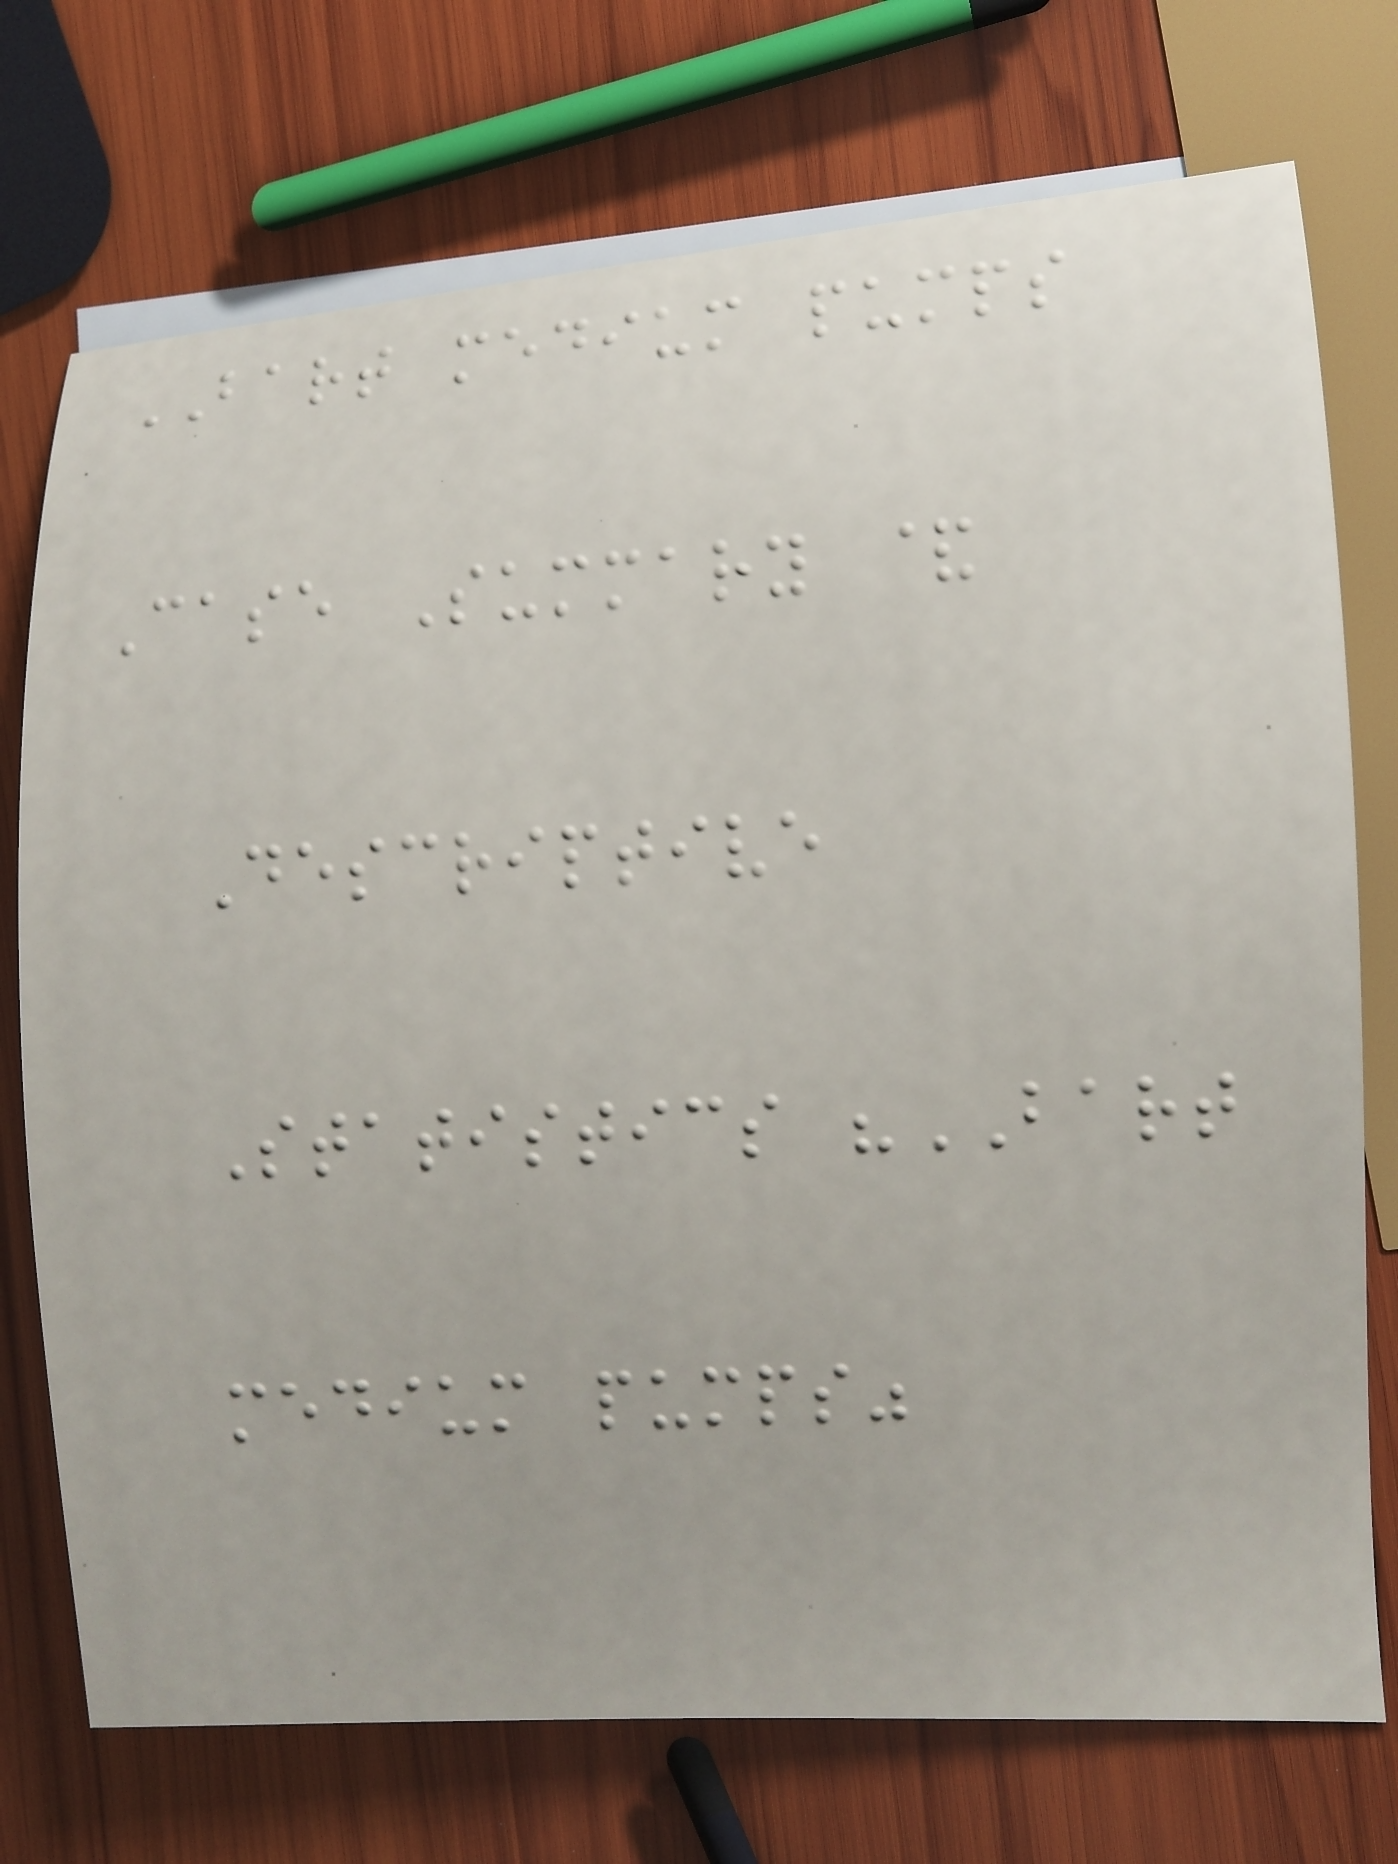BART medium pumps
Case Summary &
Descriptive
Statistics "BART
medium pumps"
